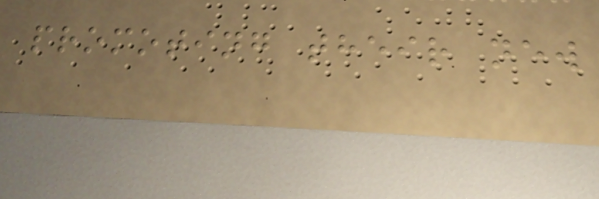promoting their new
